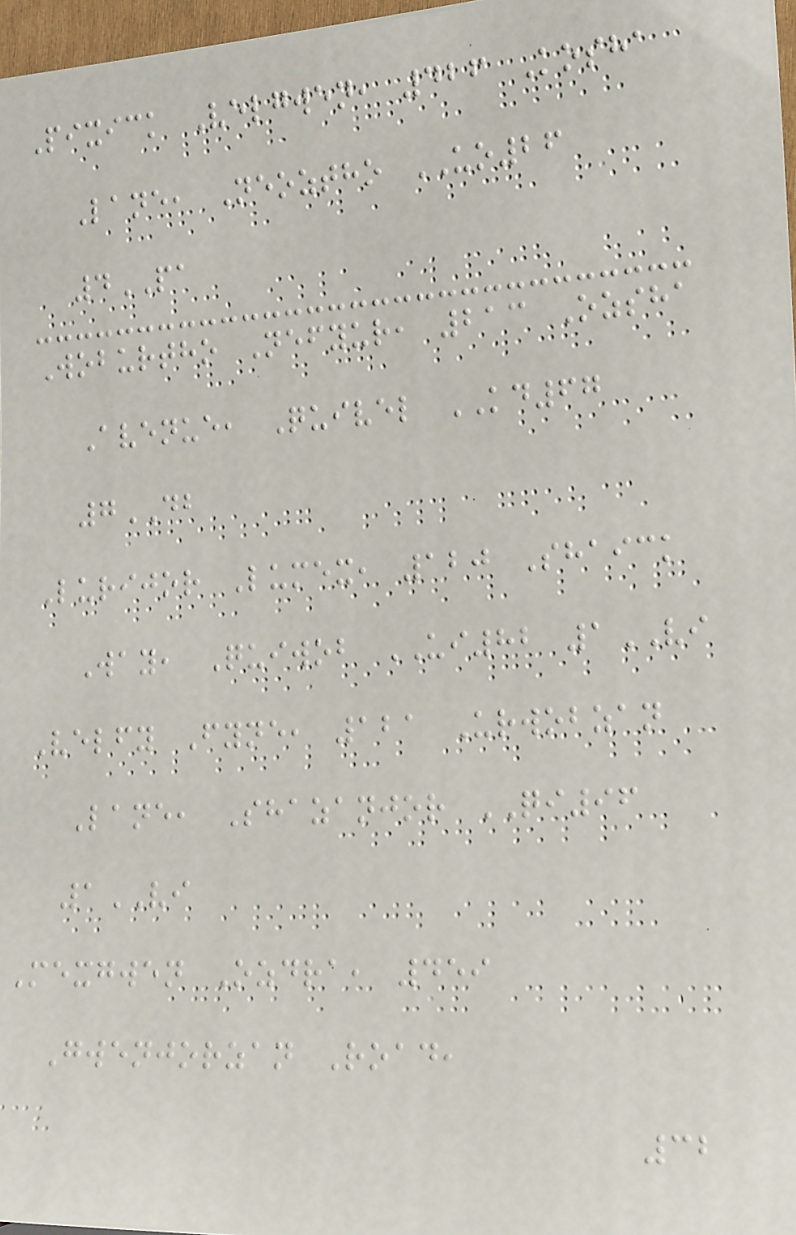Pixick Velgwen, 426 Kosha
Lane, Neoztho UO26
4PA
Woburtho Nefyur, 213 Ozsha
Avenue, Quivel KD67
7DB
Lurijor Lumex, 120 Shaick
Way, Quiwob UI82 1VI
Velfy Fyne, 121 Urwobzan
Lane, Shazanjor QI96
1VI
Mexgwen Ozdra, 459
Gwenjorzan Road,
32
